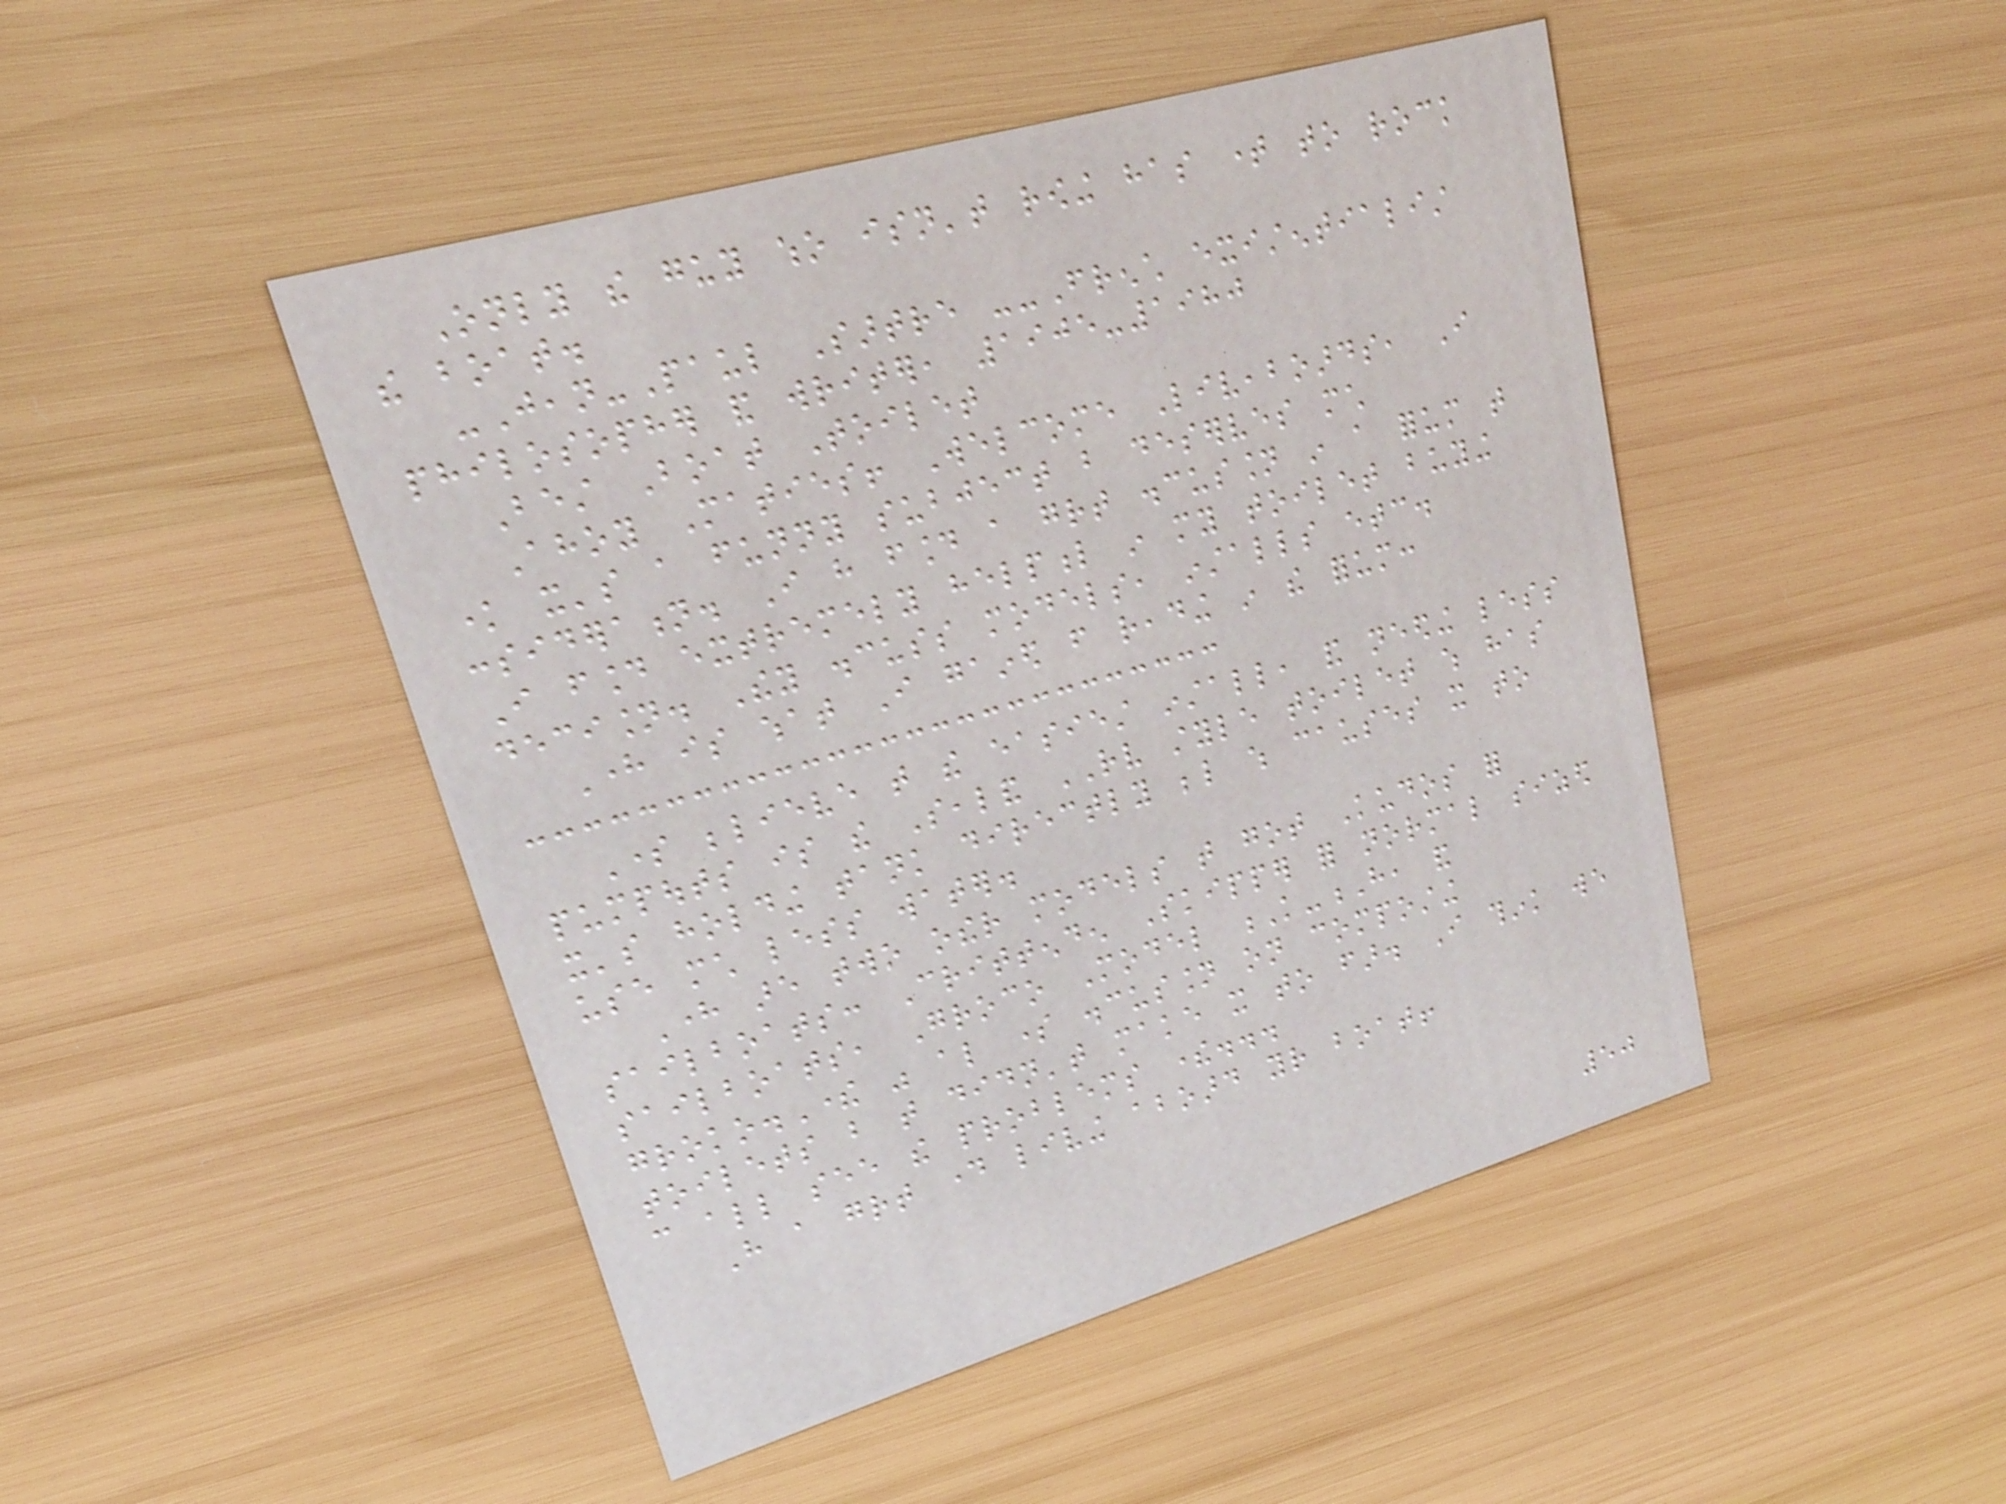Only the guy who isn't rowing has time to rock
the boat.
-Jean-Paul Sartre --French existentialist
philosopher and writer, 1905-1980
Best Boat Toilet
Ahoy Maties! Welcome Liveaboards, I
know it's a funny subject but deserves much
consideration. I have found a great discussion in a forum that
I found extremely helpful in my toilet buying
decision. They discuss models, installs etc.
Here is what I gained from reading in the forum:
Some believe that the easiest install, and needing less
pumpouts is the Sealand RV style toilet which has
it's holding tank directly below which causes it to
use much less water.
Here are two other models that got Kudos for
sailboats: Crittenden Skipper for normal sized
sailboats, Groco Model K-H, and
groko.There was also some discussion on composting
toilets but that didn't make it to far. I think we
can all see the problems there...
Have a great day living aboard your boat!
50
